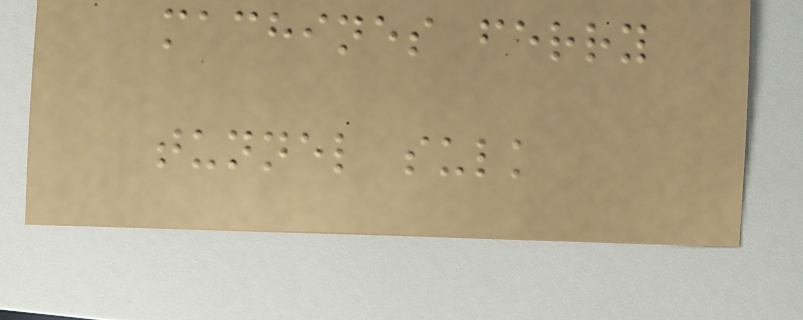machines ferry
tunnel sulk
